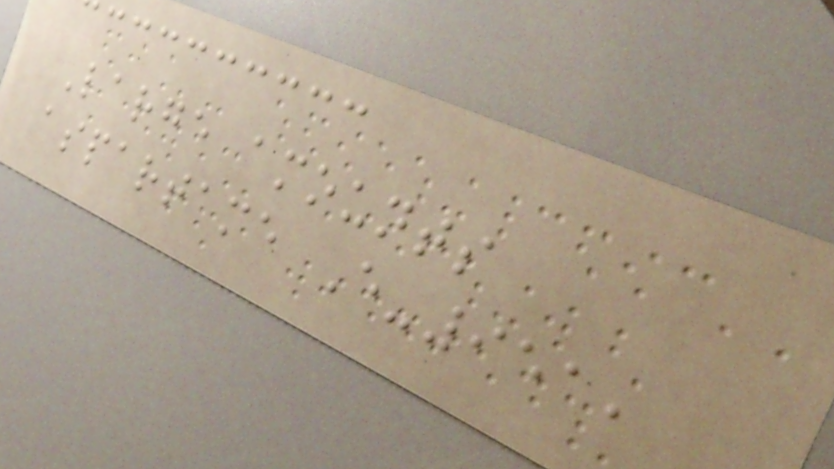Large amounts
aspartame E-951,
